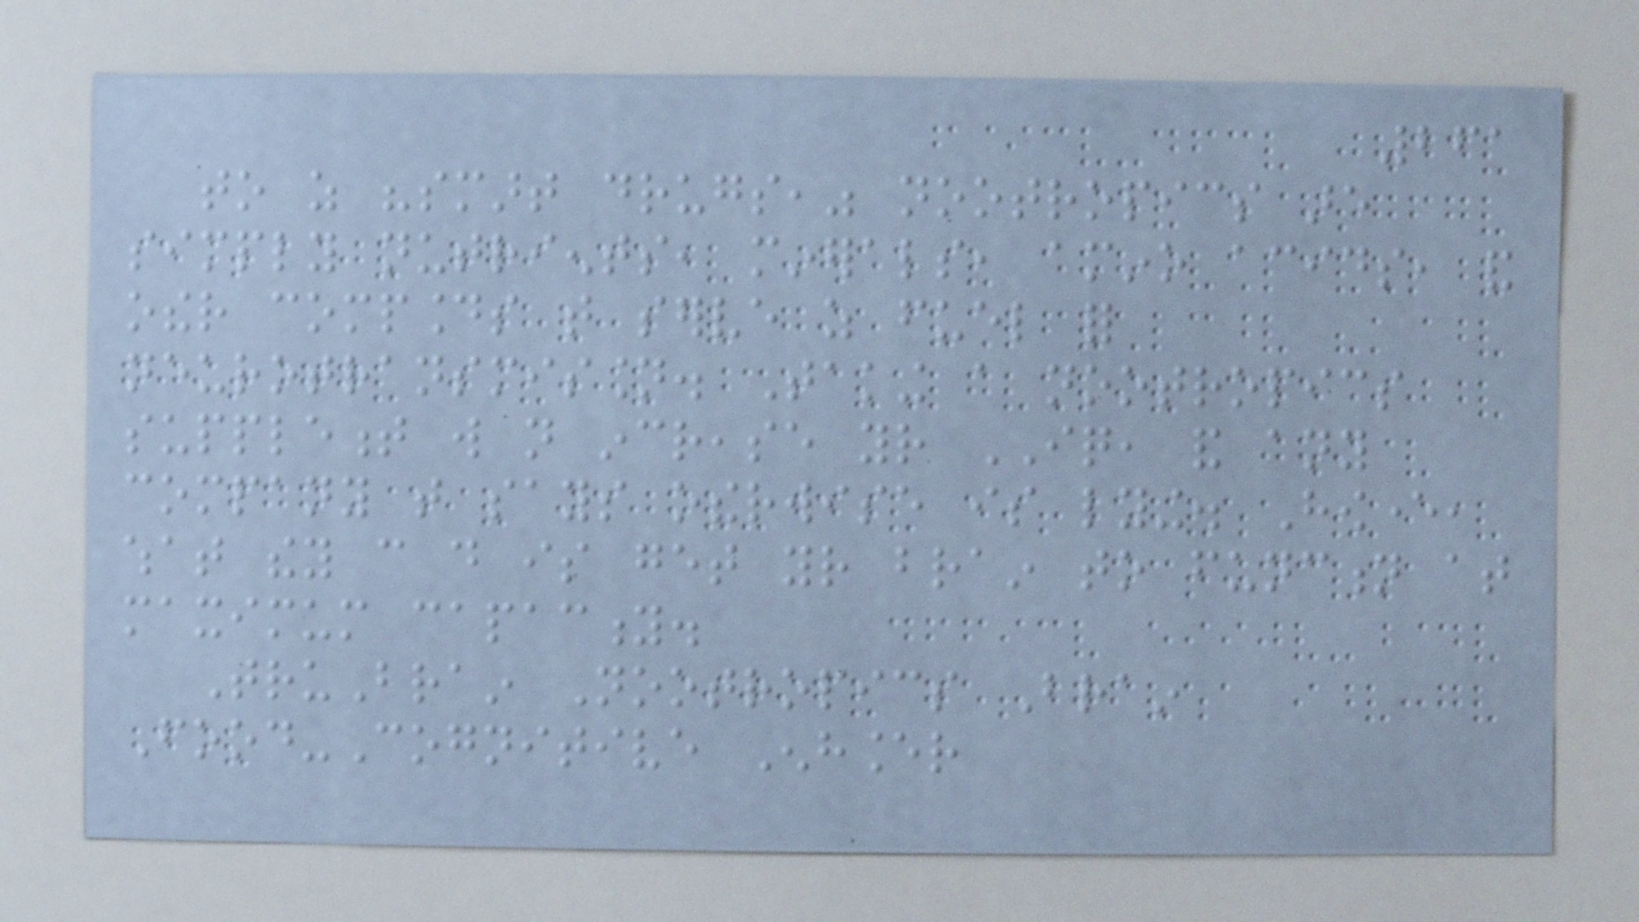261
to as "smart drugs," nootropics are
simply nutrients, minerals, amino acids, and
other compounds that serve as fuel for
neurotransmission. Taking a nootropics
supplement will not increase your IQ, and any
company that says otherwise is lying. However,
what they can do is get your brain to function at
maximum capacity.
TruBrain Nootropics Brain
Food-Cognitive Enhancer
